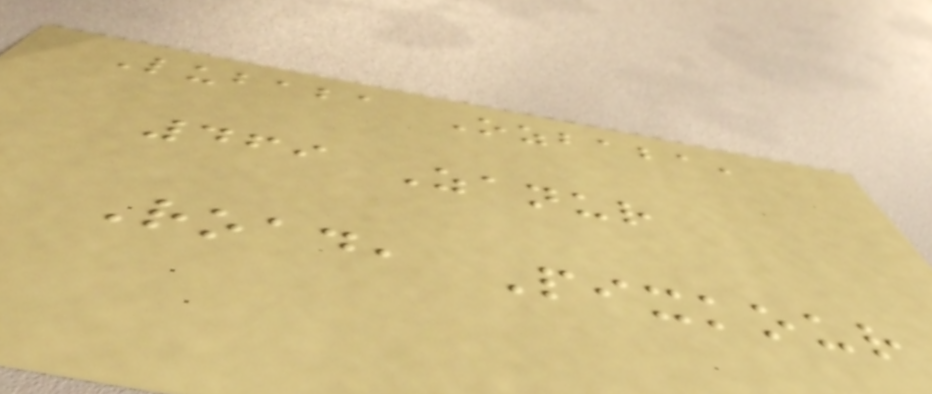Lubaba Ozbaba,
469 Zanur
Road, Pixkour
